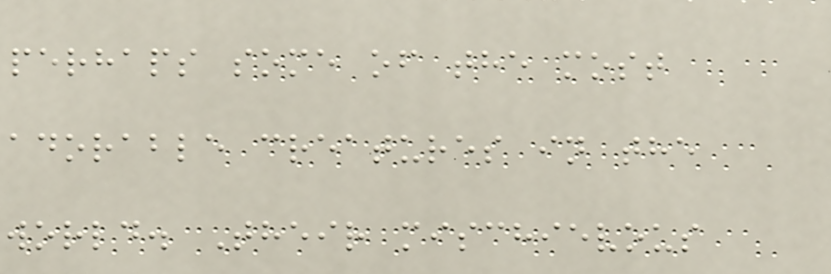perhaps some of the most
adorable creatures in the
world. Their mischievous
